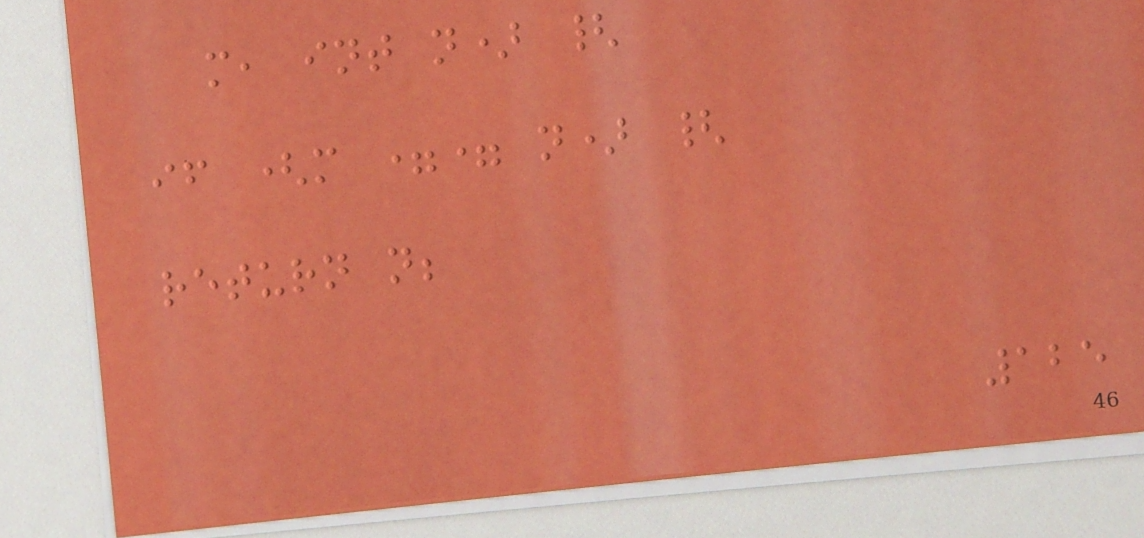m, int n) {
if (m == n) {
return n;
125
